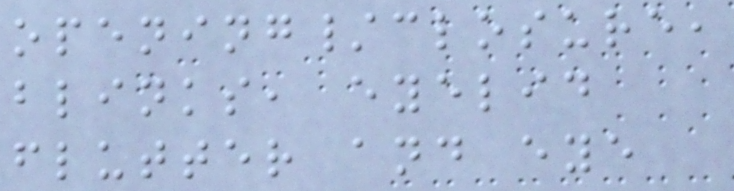opening/closure,
blinks, eyelid
flutter and eye
